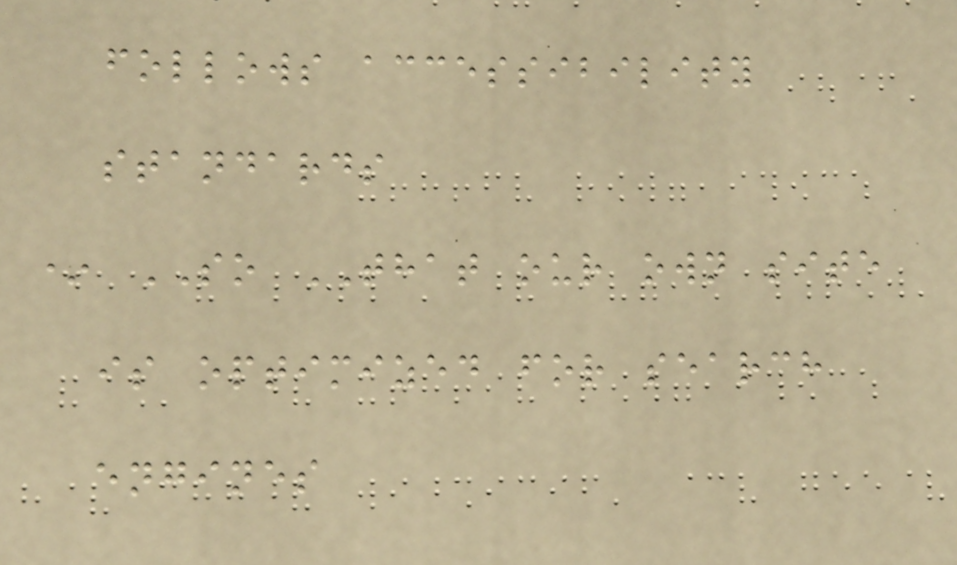follows accessibility
standards
* SO THAT our own site
is optimized for search
engines
